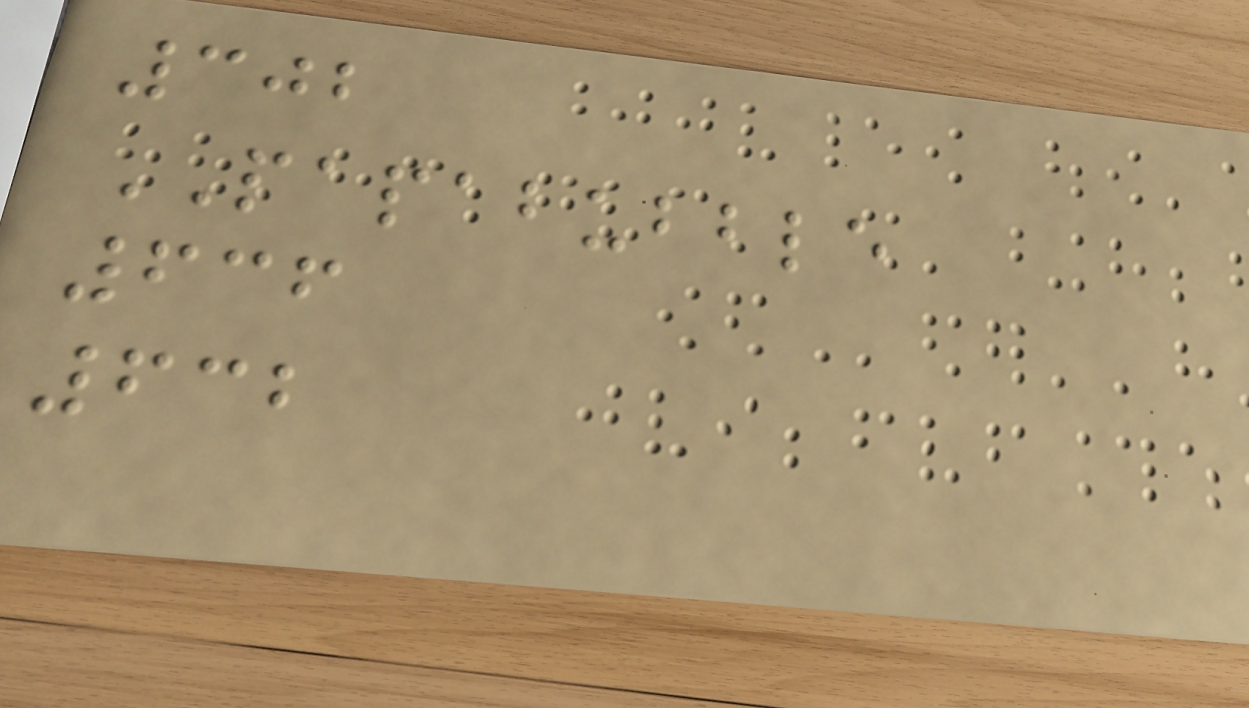302
PAPABUBBLE
636
632
